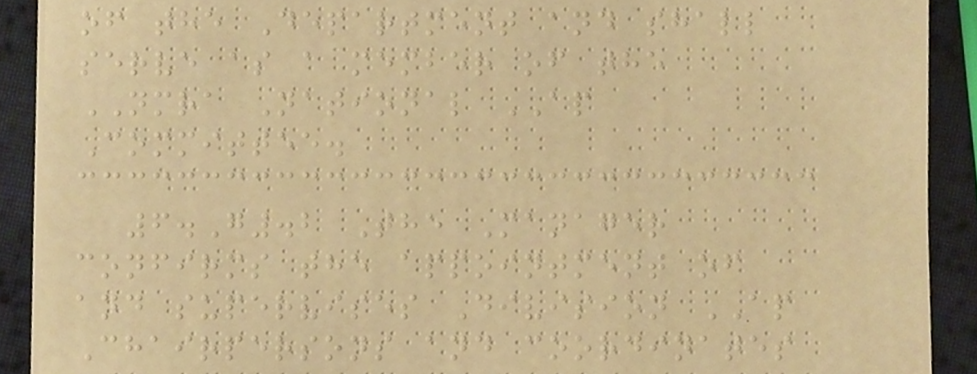of the Department and shall
serve as a member of the
NMRA National AP
Committee.
6.G.2 The Manager
confirms the appointment of
and supervises Division AP
Chairpersons and coordinates
